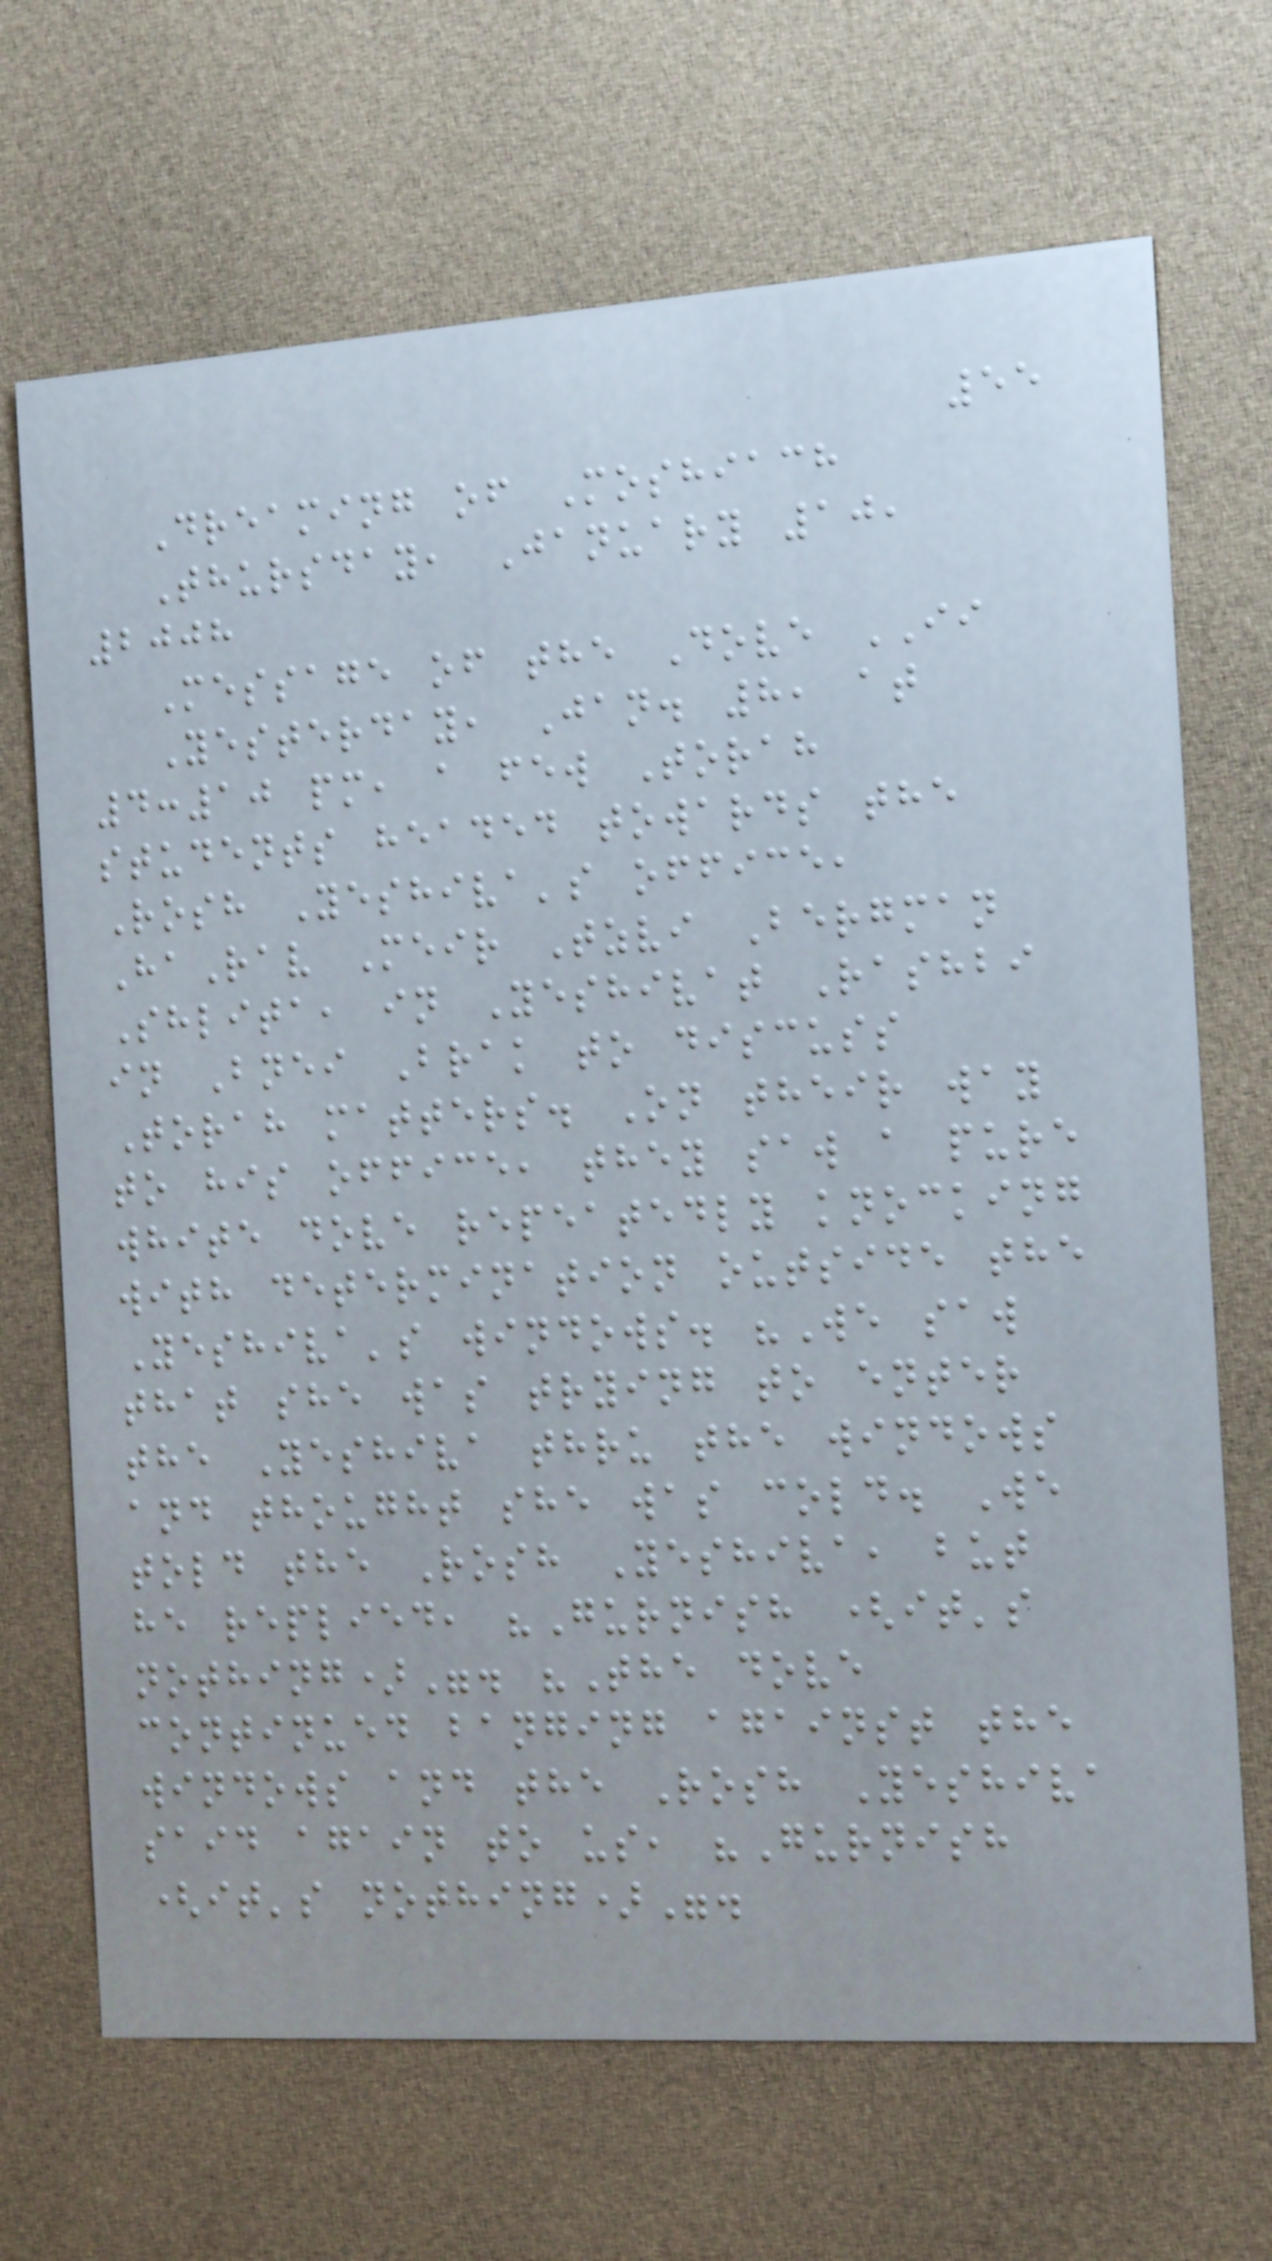55
Dreaming of Moshiach
Thursday, January 10,
2008
Message of the Dove II
Yesterday, Jan. 8, at
4:10 pm, a few Torah
students headed towards the
Rosh Yeshiva's office,
HaRav Meir Tzvi Bergman
Shlita, in Yeshivat Rashbi
in Bnei Brak to discuss
Torah matters. On their way
to his office, they saw a pure
white dove repeatedly knocking
with determination outside the
Yeshiva's windows. "We saw
that she was trying to enter
the Yeshiva thru the windows
and thought she was cold. We
told the Rosh Yeshiva, but
he replied, "Gurnish (it's
nothing)". "The dove
continued banging against the
windows and the Rosh Yeshiva
said again to us, "Gurnish
(it's nothing)".
